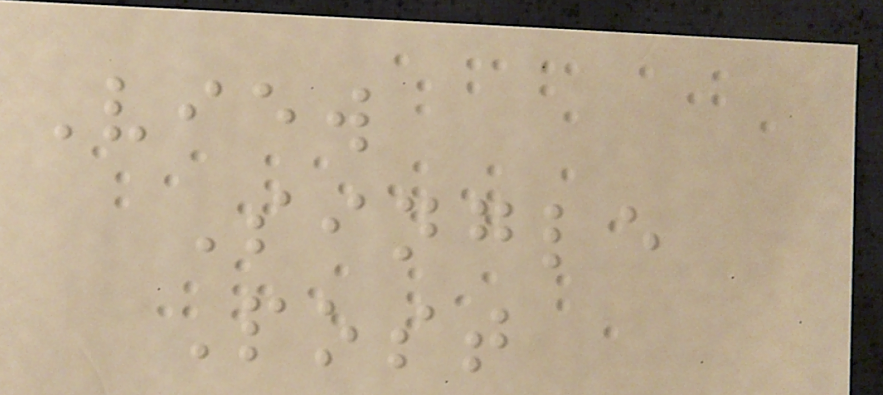View
Single
Post
